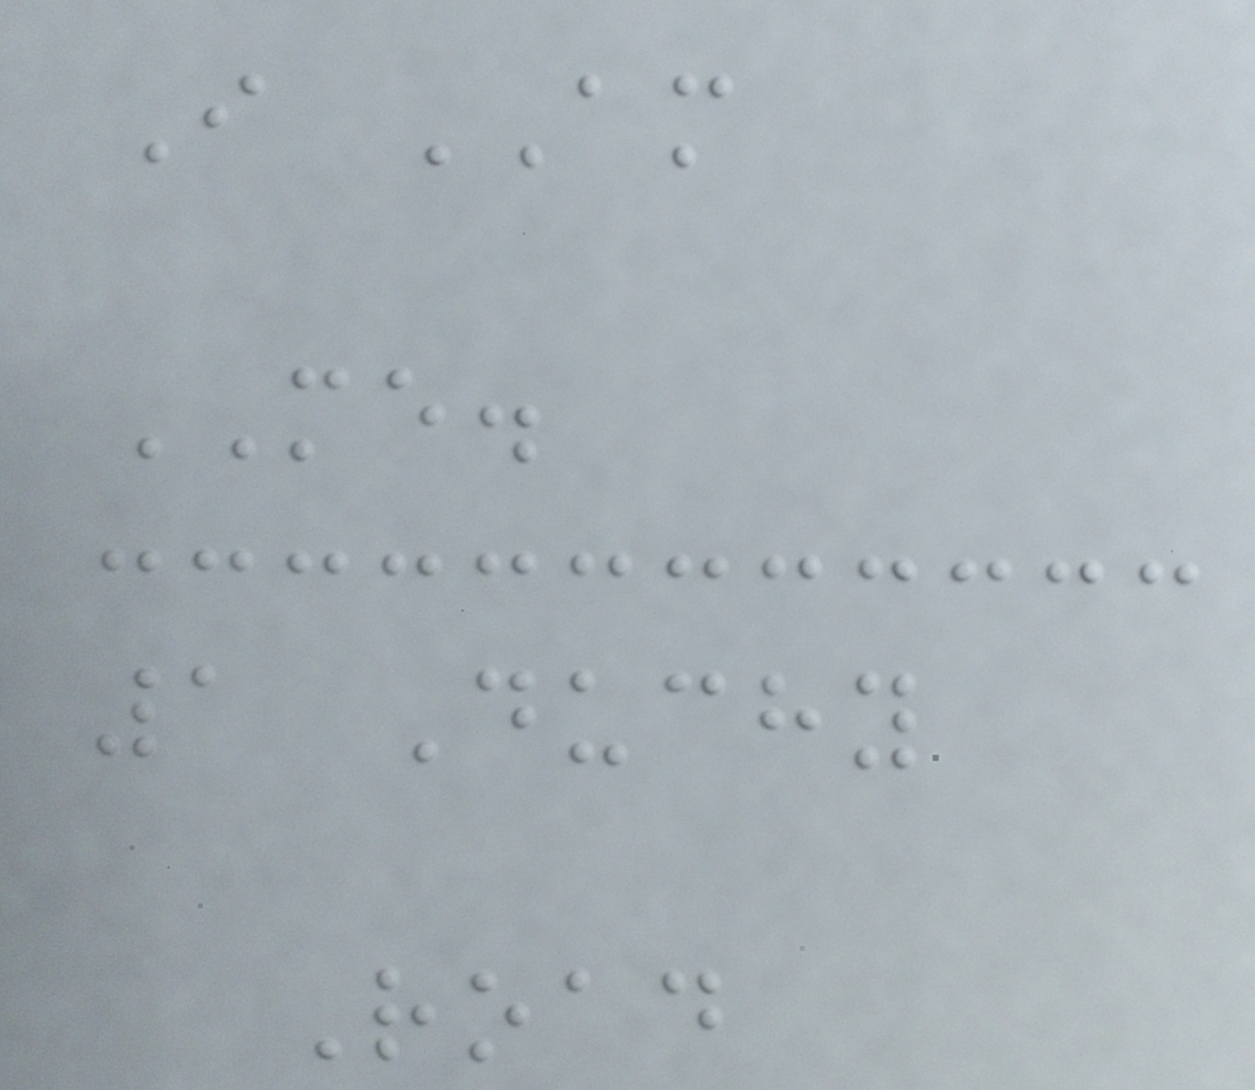I AM
ME.
1 Duchy
Road
